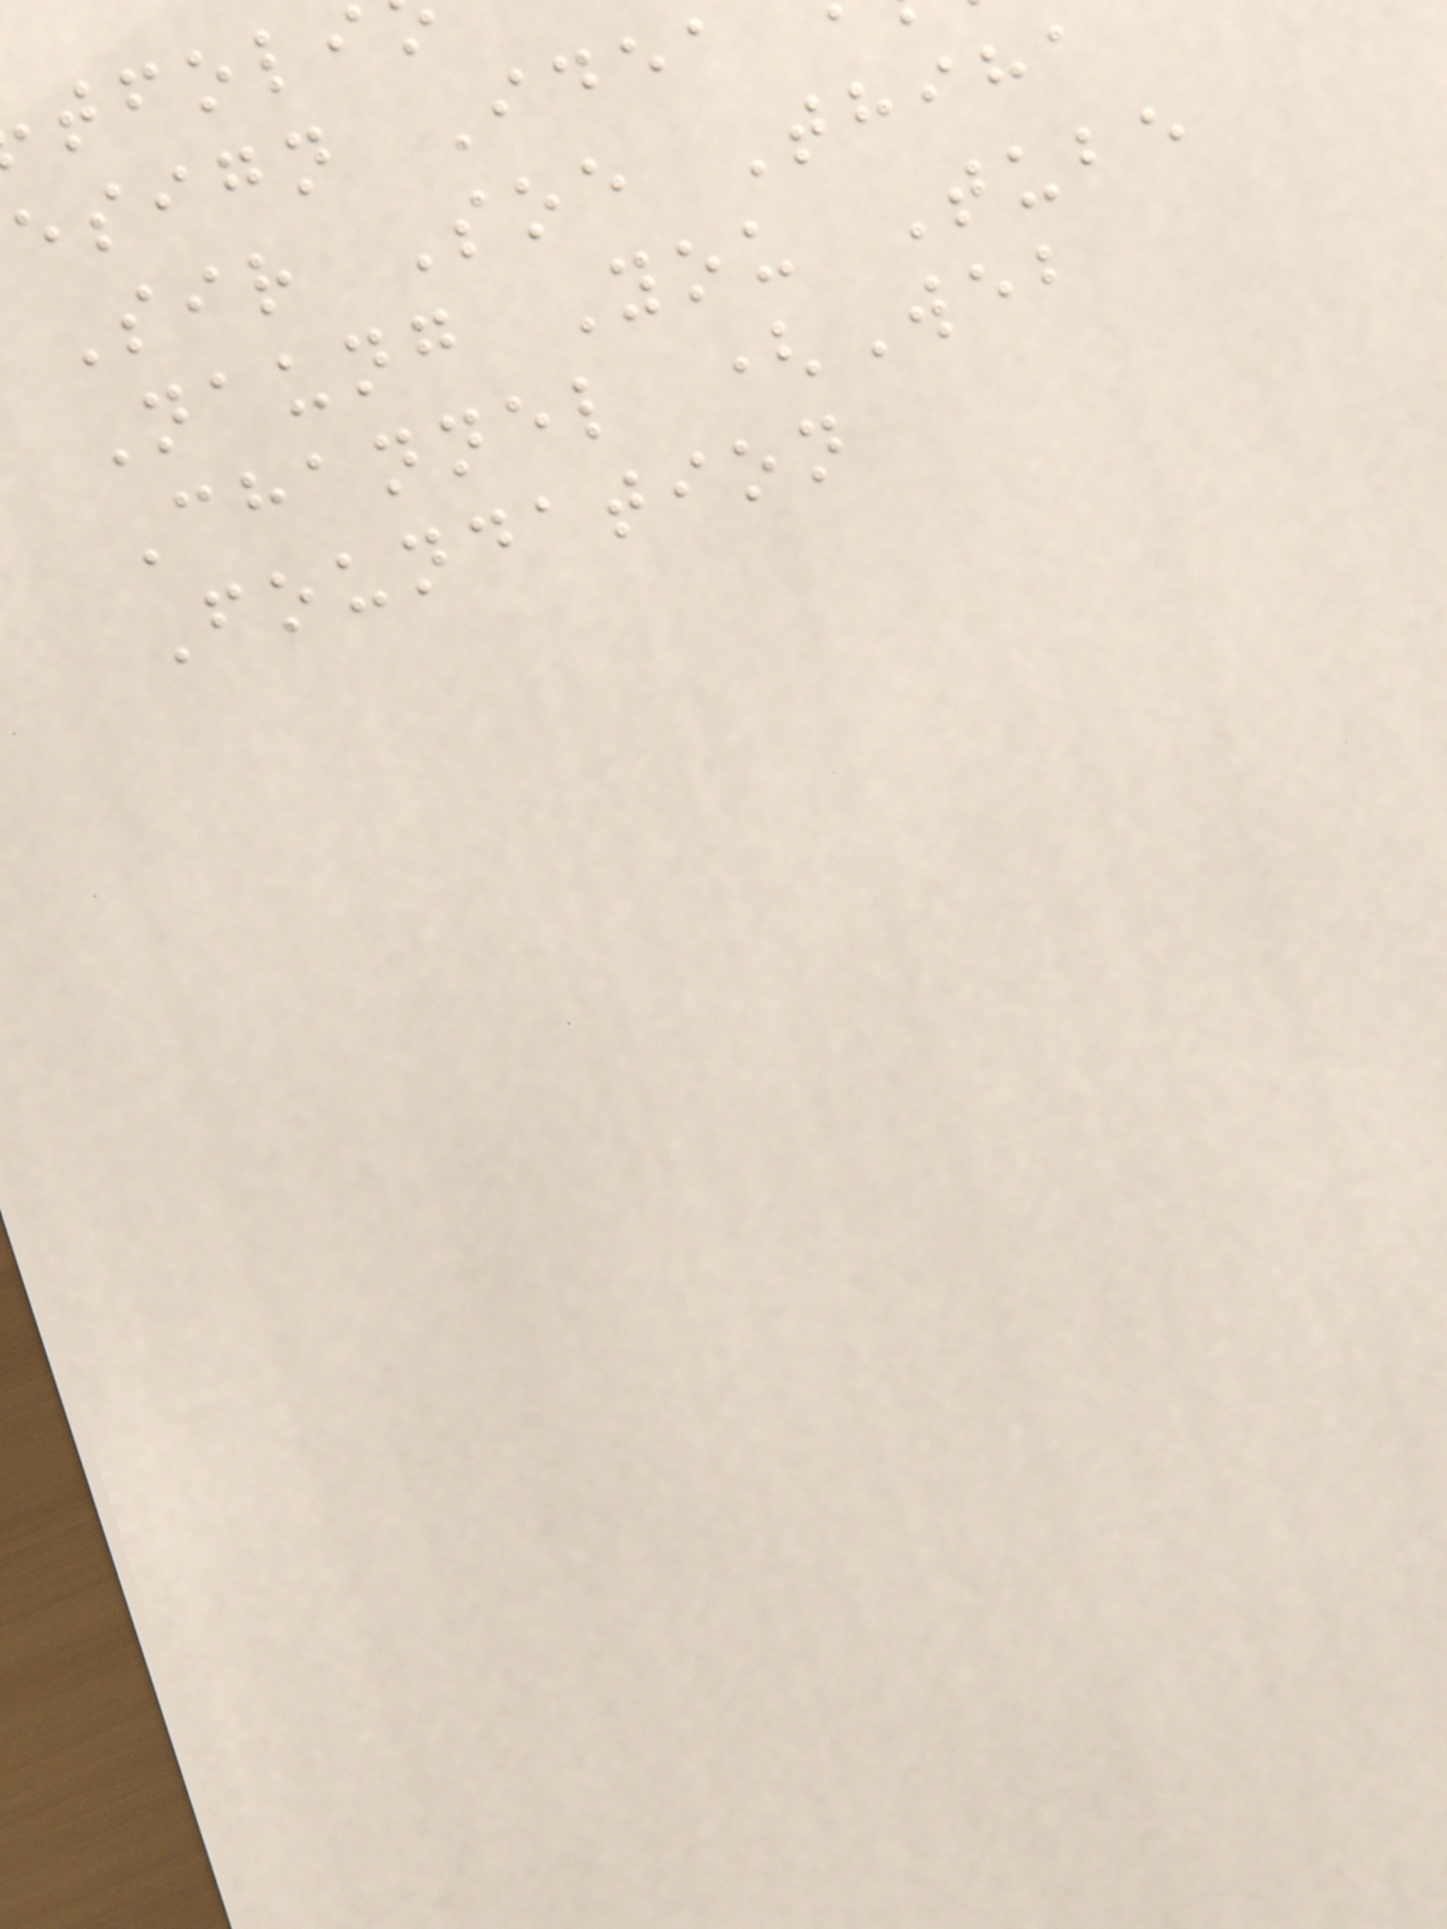esign Idea
Sir Soe Thiha
Naung You Tube
Channel (Web
Foundation
